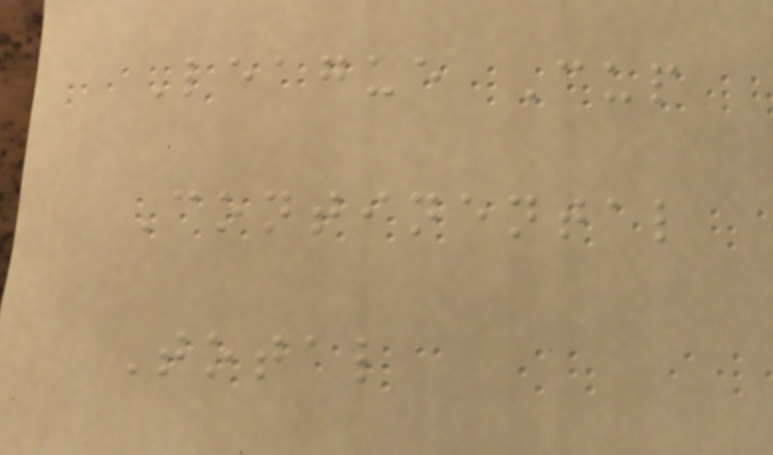League Cup
Continental
Total
